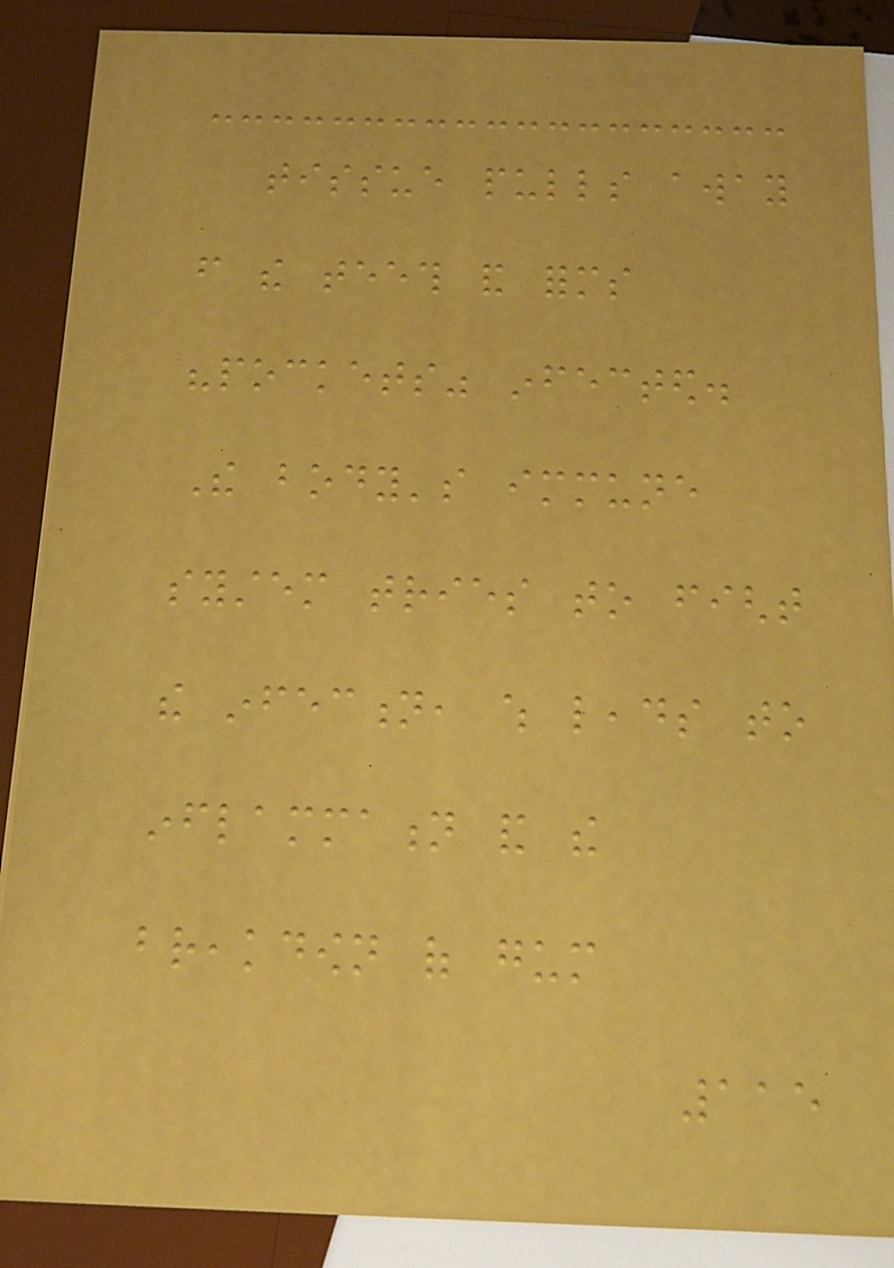tissue pulls away
from the teeth and forms
"pockets" infected.
The body's immune
system tries to fight
the infection, which leads to
inflammation and the
breakdown of gum
115
